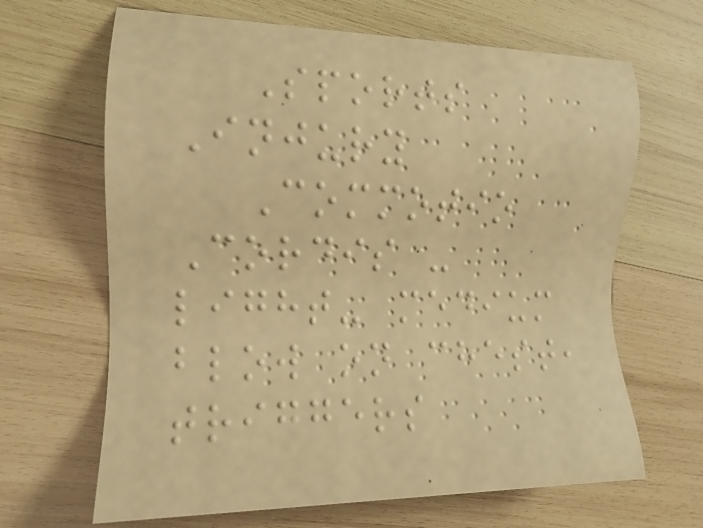Sports
Injury
Commotio
Cordis -
light- medium
blow on chest,
triggers
